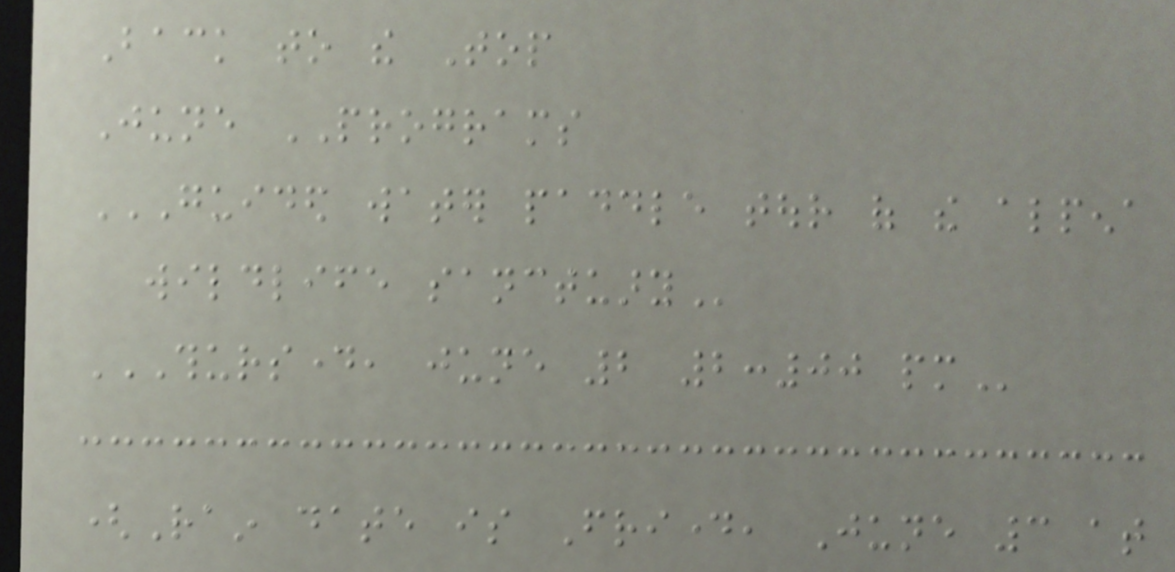Back to the Top
June PROGRAMS
GUIDED WATER PADDLE TOUR OF THE ALPENA
WILDLIFE SANCTUARY
THURSDAY, JUNE 2 2:00 PM
(Rain date is Friday, June 3 at
